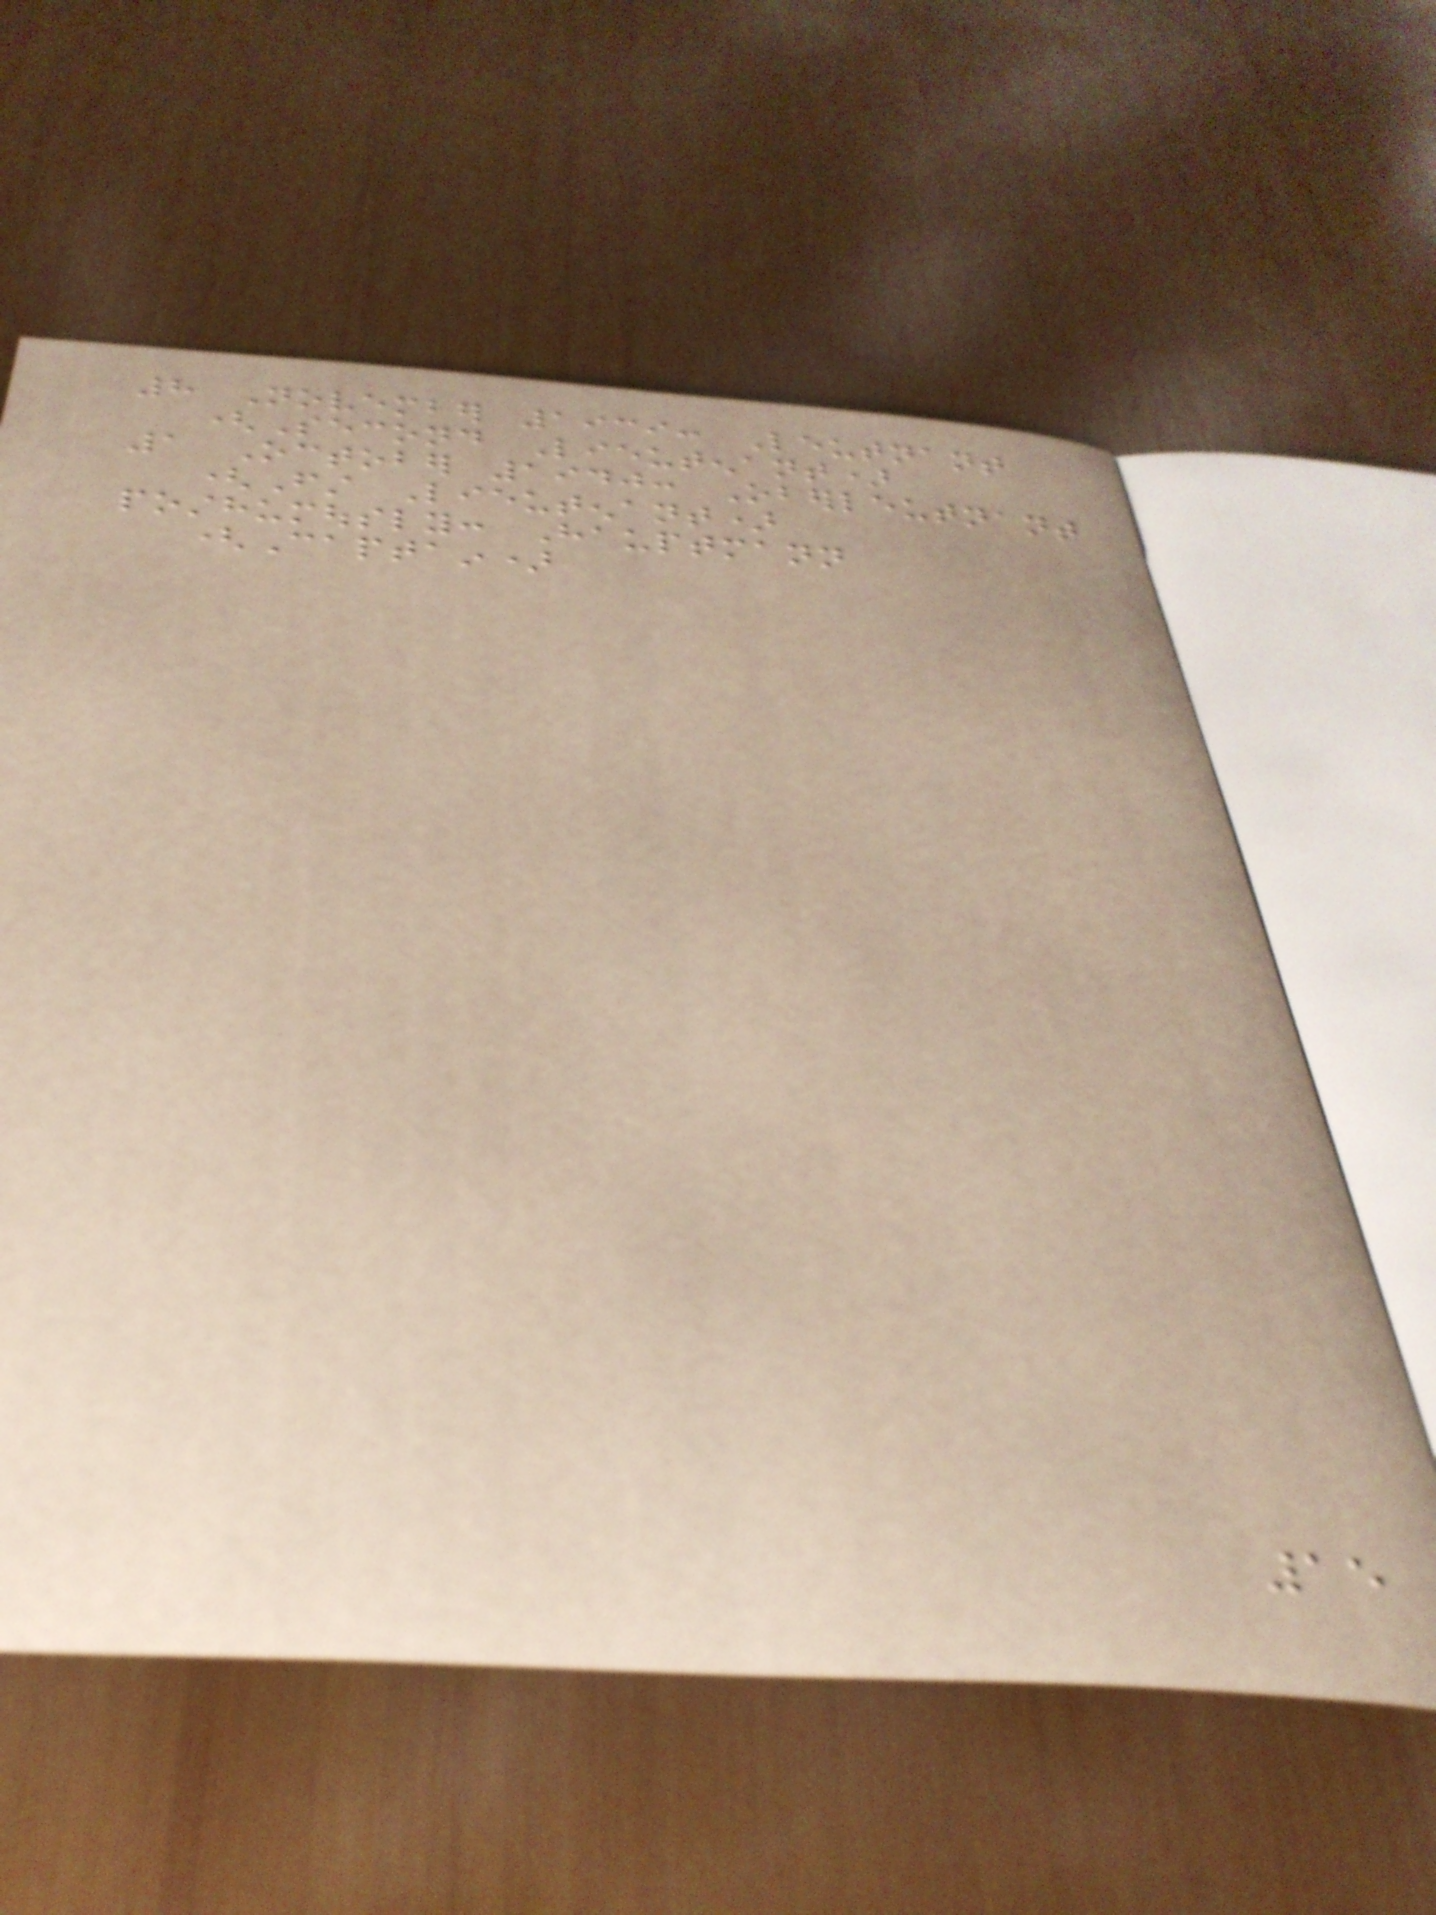8 November 1939: Leutnant
(Second Lieutenant)
1 October 1940: Oberleutnant
(First Lieutenant)
posthumously: Hauptmann
(Captain)
15
